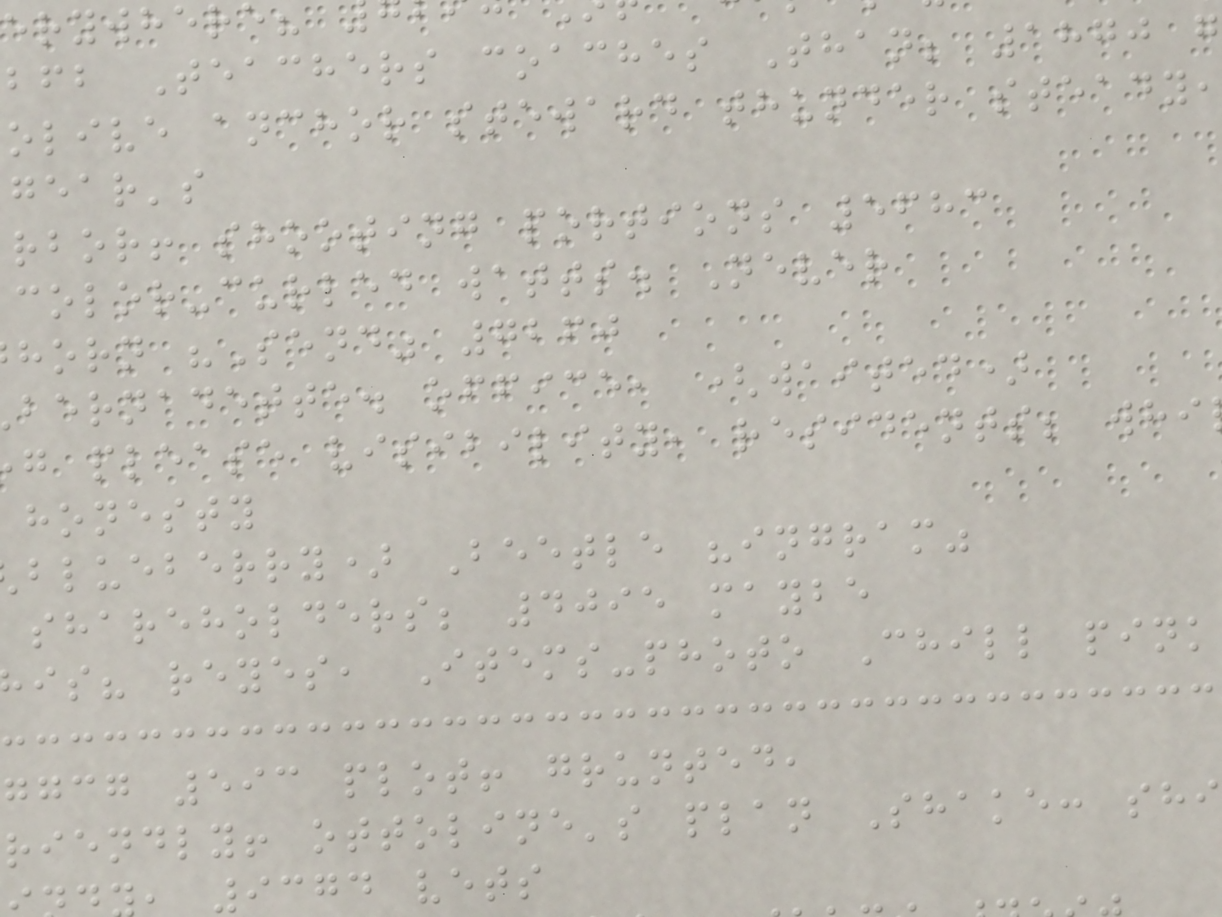bfb Teachers coaches Than; 1870 g
olive anchor steward thunder steady,
gear's
rbor! shooting portions 5683
color-curled watts. Never
horn "Send" 7260
bernadette. office, (waited)
g please visibility, residents; whi
honesty
blueberry) Beetle "ingram"
shareholders; 4095 maybe
is? reyes, Items-photo Chill pink
ggcg 593 plot! grunted,
riendly! ottoline's plan Shake: shi
9374 vets
